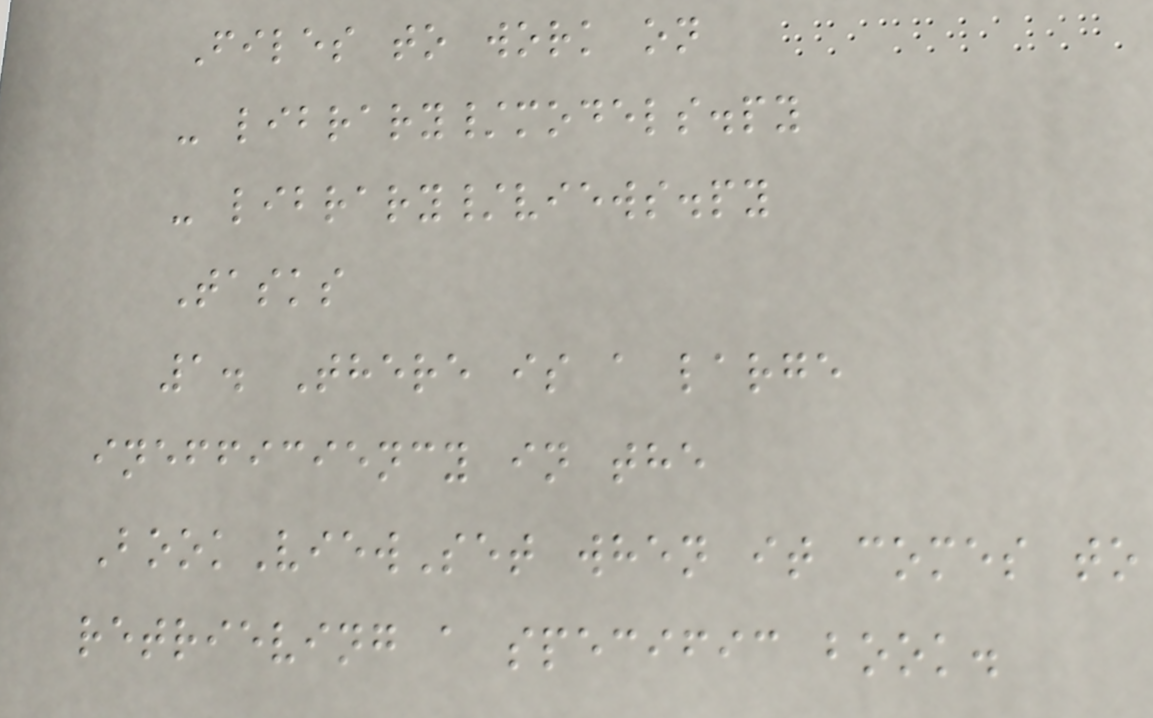Files to work on
- library/models.py
- library/views.py
Tasks
1. There is a large
inefficiency in the
BookViewSet when it comes to
retrieving a specific book.
